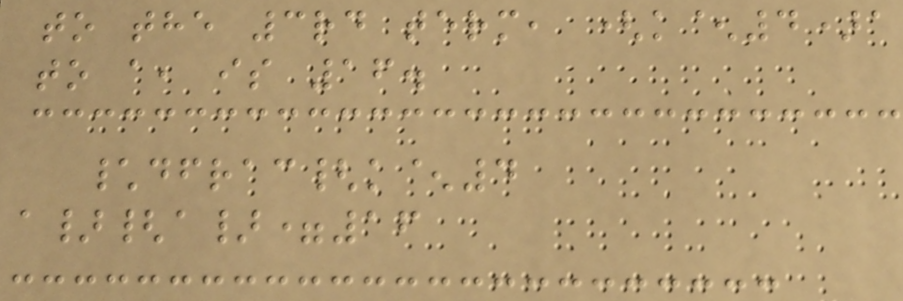to the 3rd term, (k^4)a
to a, is 16.
\dfrac{k^4
a}{a}=16
